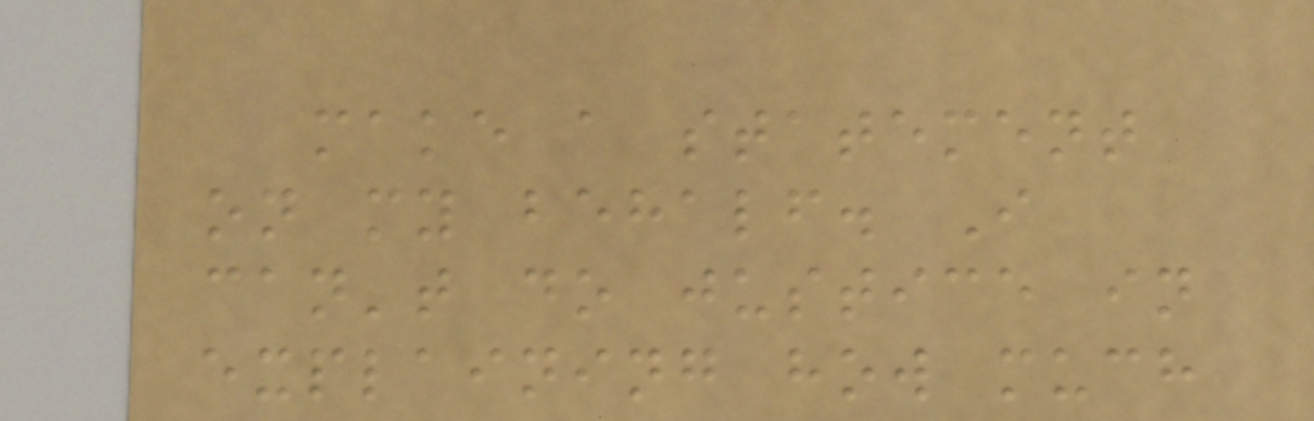make a statement
on my behalf. I
can't do justice in
explaining how much
